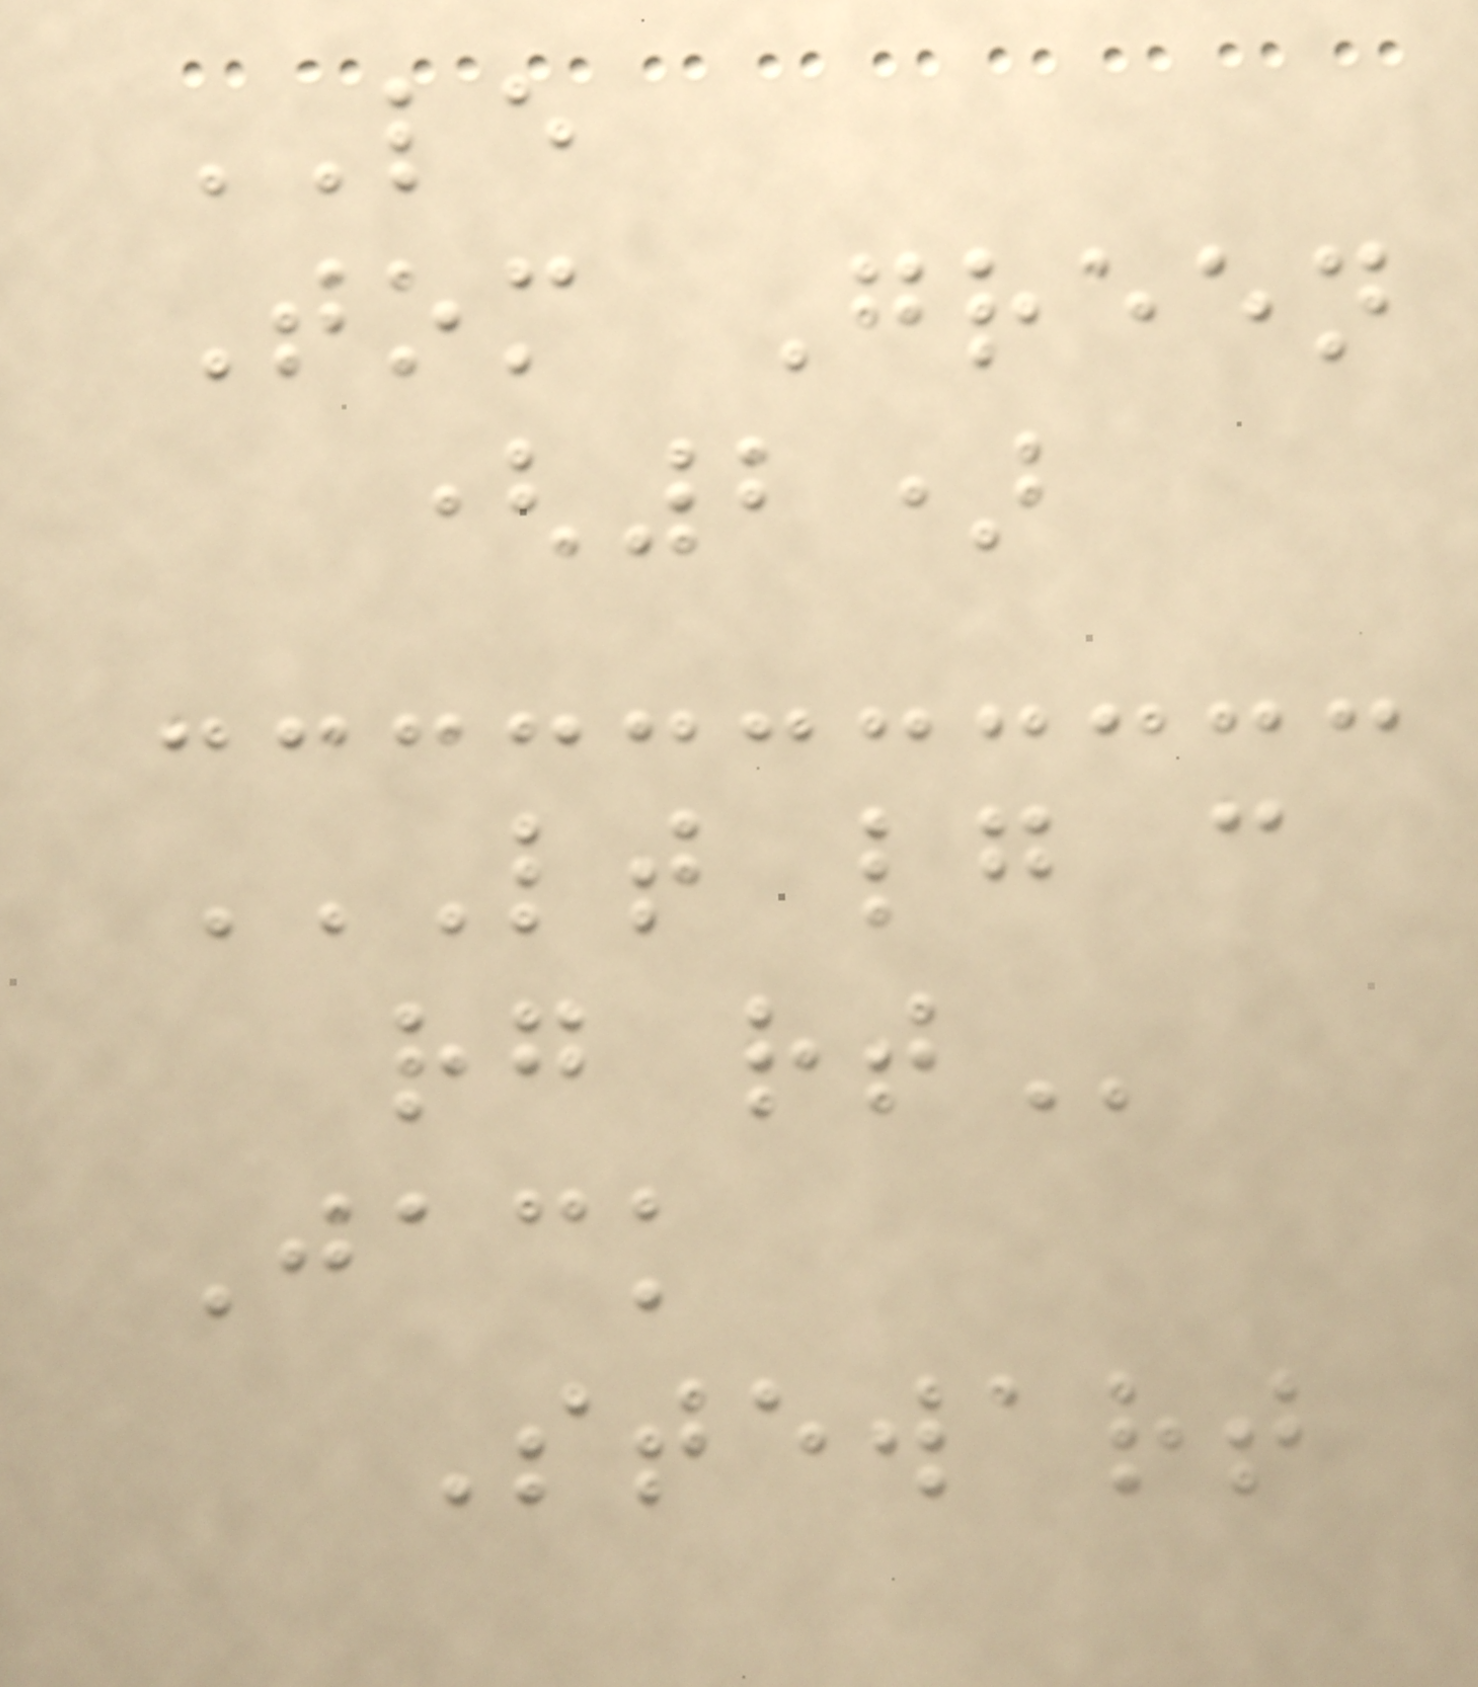LE
Tom Green
(2)
LT LG C
RG RT
Jack
Stewart
